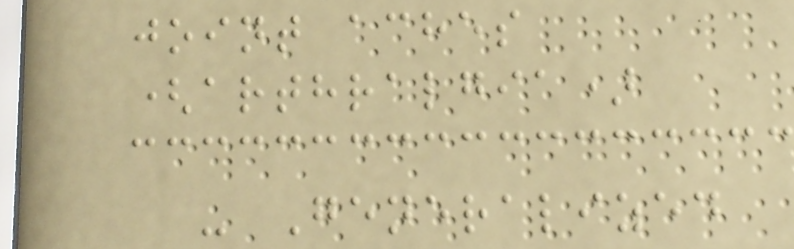joint aches
(arthralgia)
- Generalized
